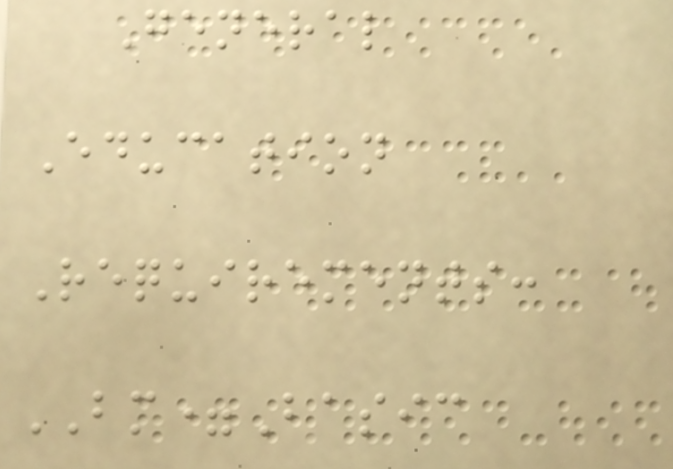General
Education
Requirements:
BM=Basic
